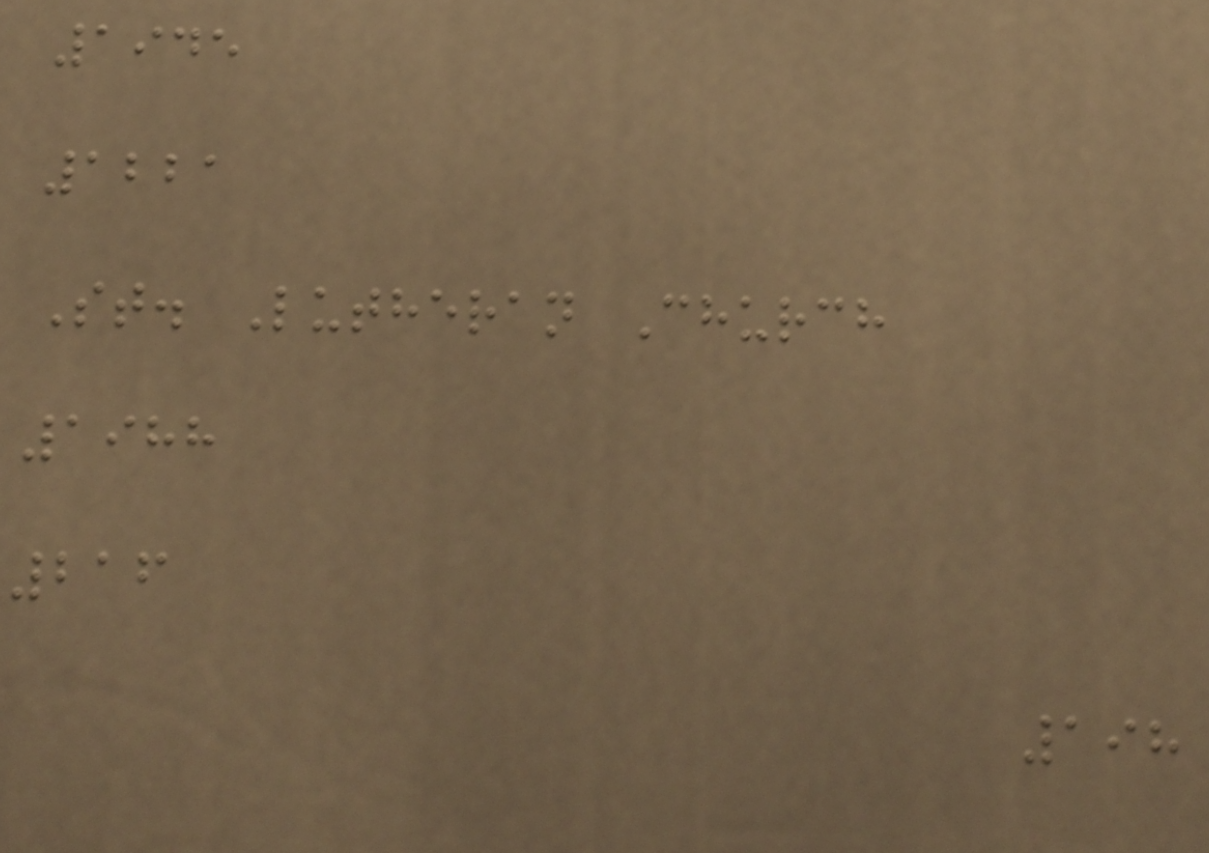1945
1221
St. Lutheran Church
1988
216
198
